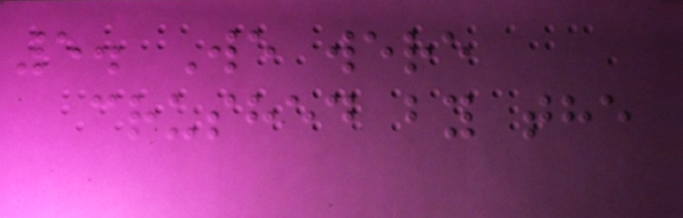5. We were
crushed by the
